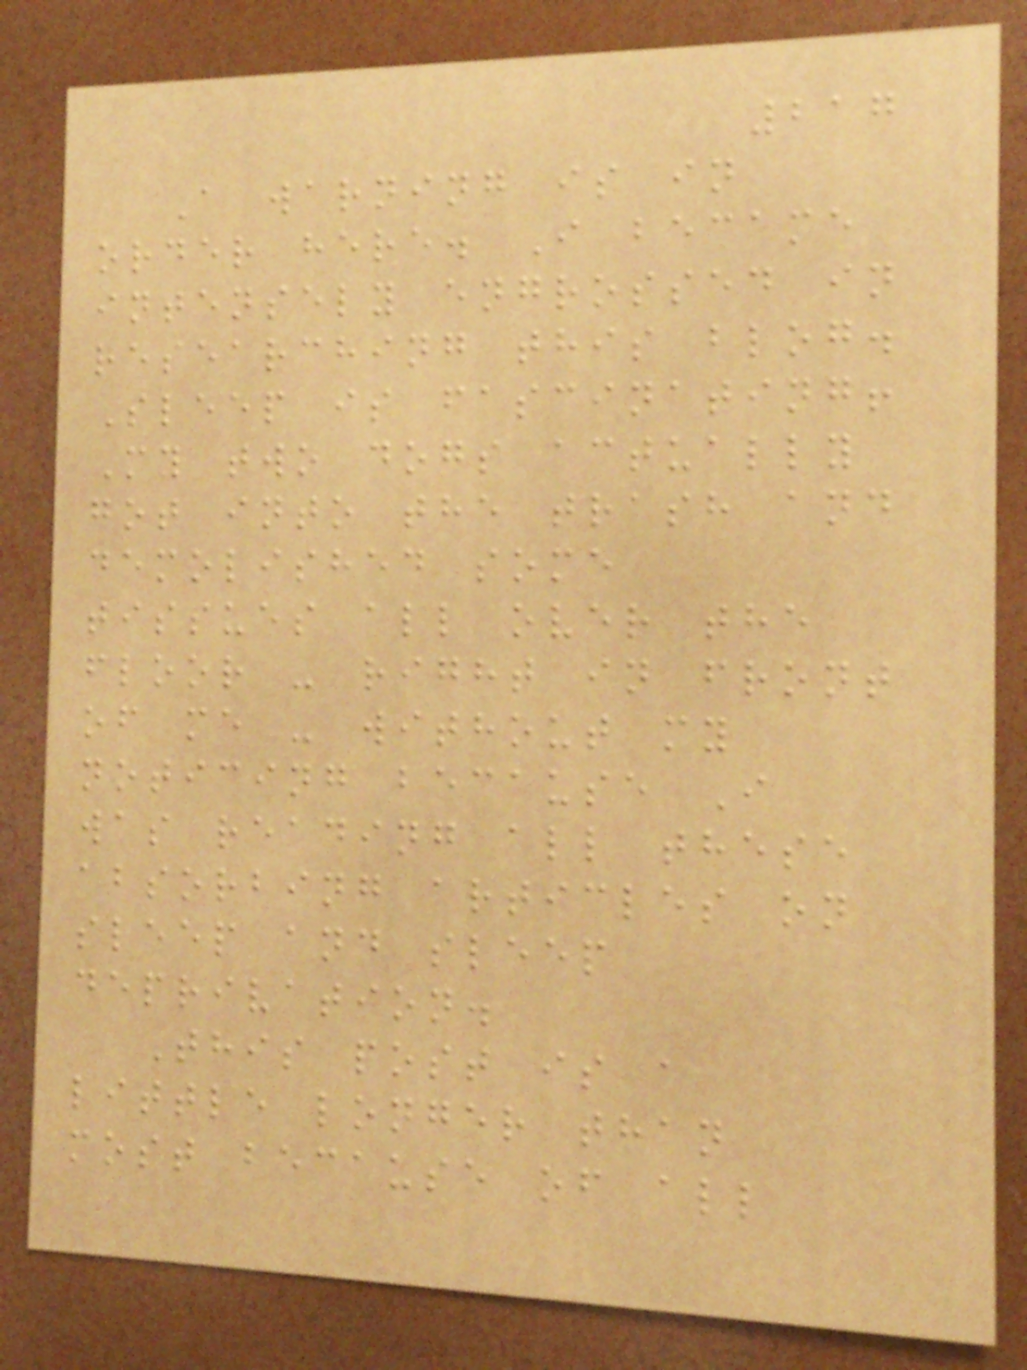217
A warning is in
order here. I became
intensely engrossed in
researching this blog.
Sleep is fascinating!
My two dogs actually
got into the trash and
demolished some
tissues all over the
floor - right in front
of me - without my
noticing because I
was reading all these
absorbing articles on
sleep and sleep
deprivation.
This post is a
little longer than
most because of all
